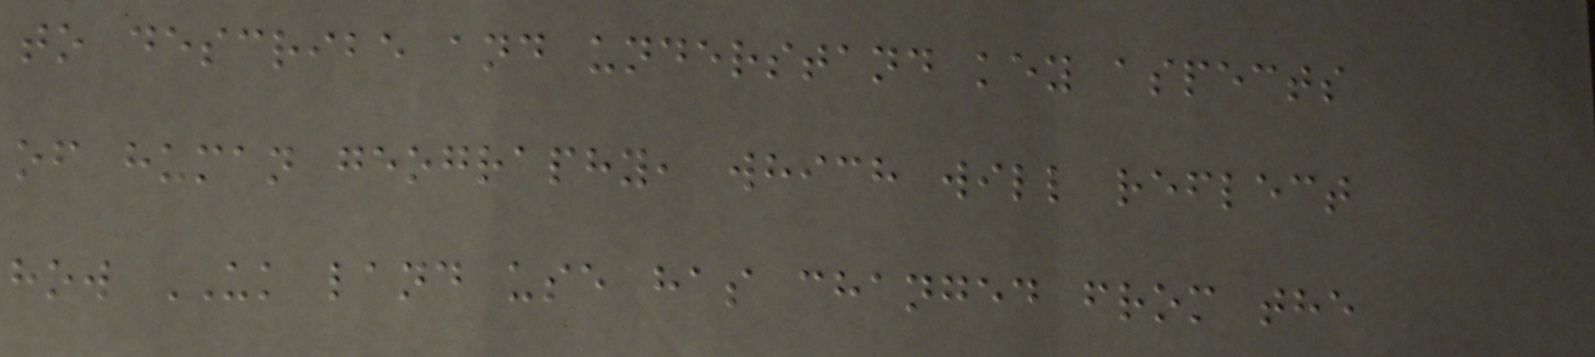to describe and understand key aspects
of human geography, which will reflect
how UK land use has changed from the
